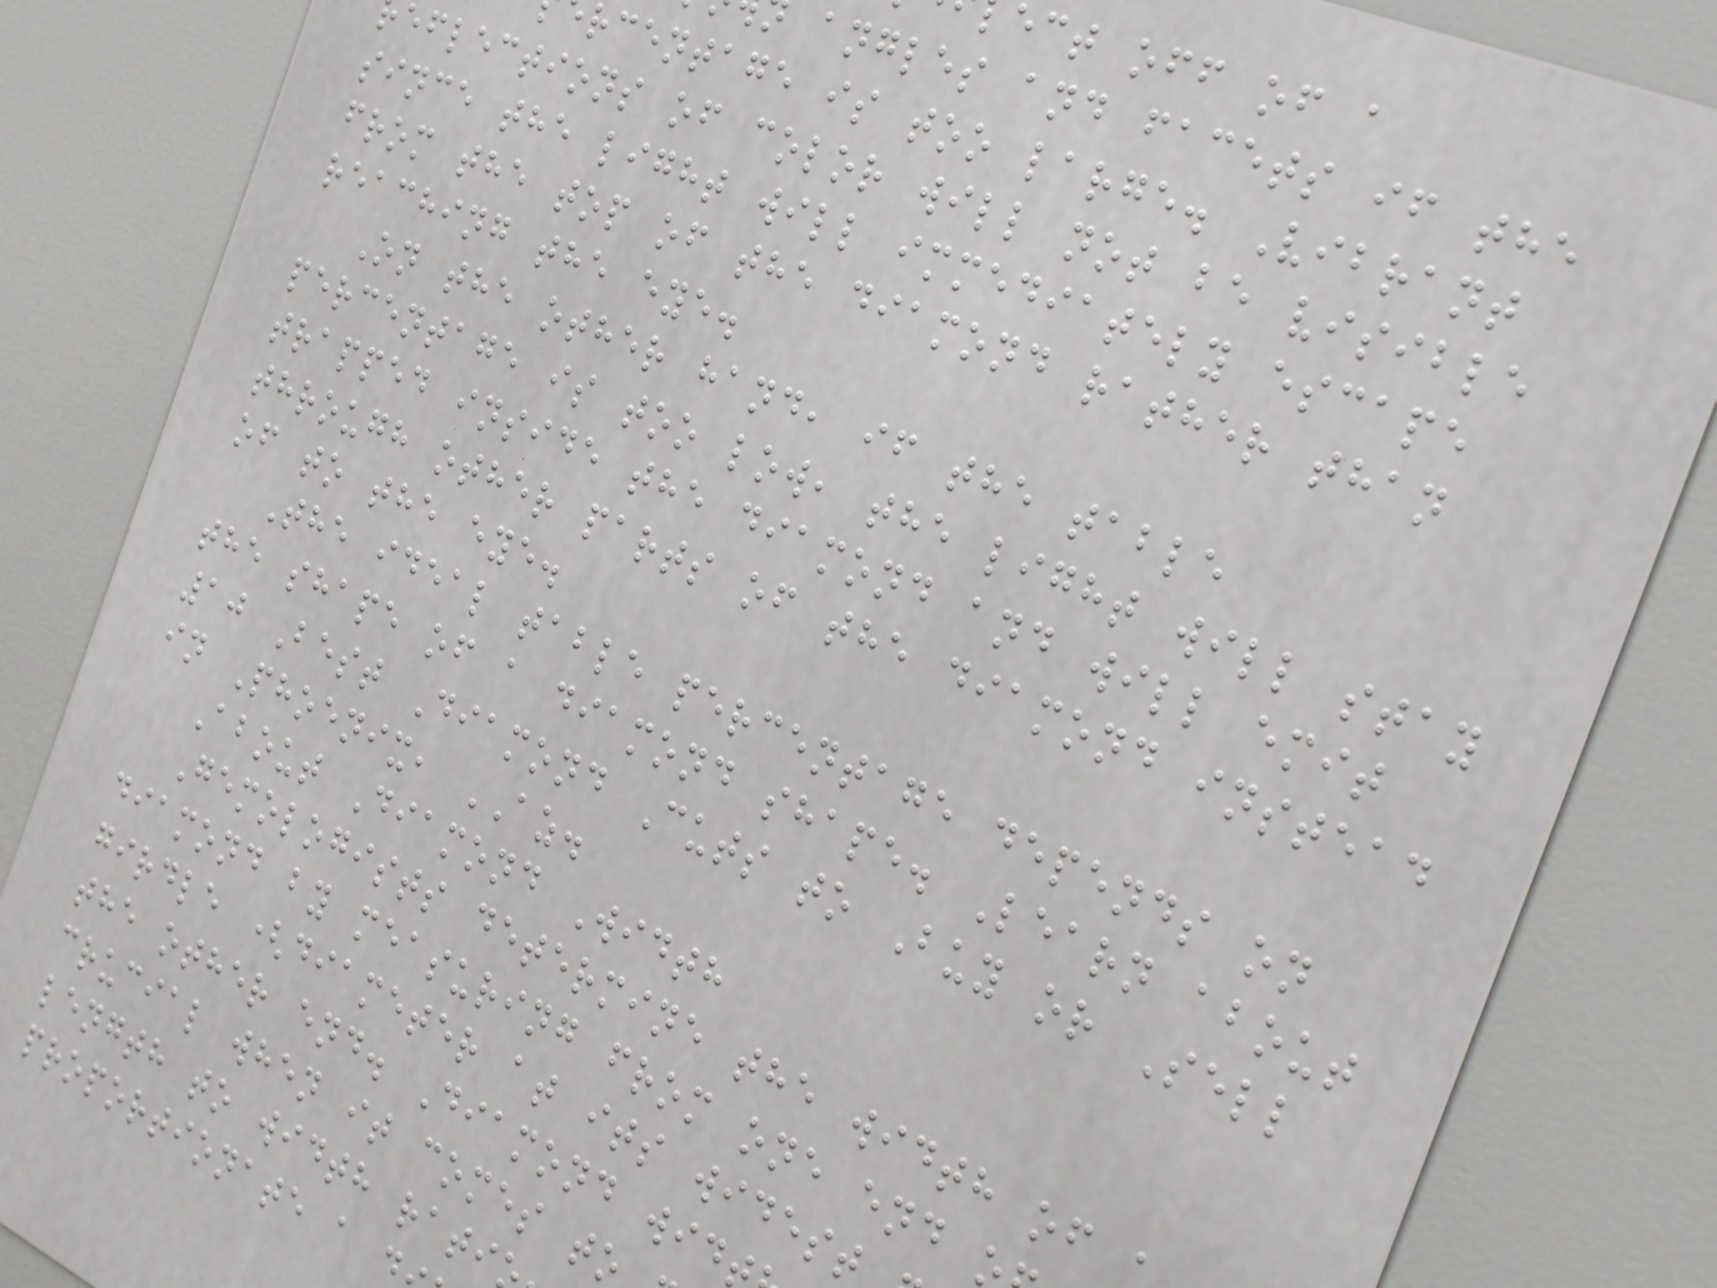ect off of a
angles and facets if the
rcentage is too large. Vibrant
eflections of color will not be visible
since the light will immediately escape
from the top of the diamond rather than
reaching the eye.
On the other hand, if the table
percentage is too low, the light will stay
trapped inside the diamond and will emit
through other parts of the diamond instead
of to the eye.
The ideal table percentage depends on
the shape of a diamond shape. Learn about
10 Best Diamond Cuts to Buy or Sell
in Phoenix, AZ.
About Diamond Width
Gemologists determine the width of
diamond by measuring from one end
girdle (diameter at its widest
the other end. Diamond wid
crucial when it comes to
length to width rati
proportionate a d
